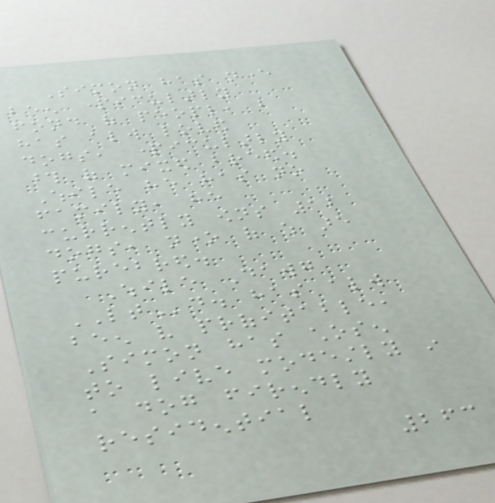Simon has never
been particularly
fond of peopl, but
has always loved
dogs, particularly
those of mixed breed.
While he has no
family, he
currently owns 12
dogs, none of which are
purebred.
While Dawg
LTd. has always
been very profitable,
Simon has chosen
to live modestly in
a dog firendly
residential
263
